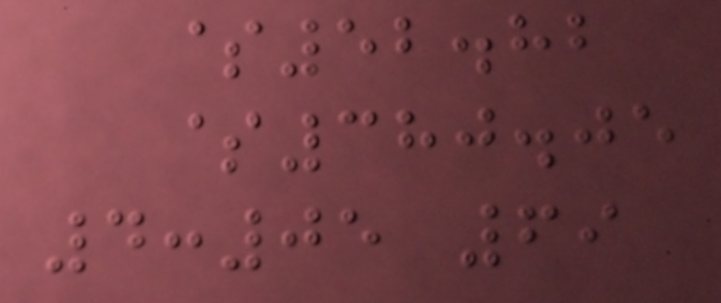$52.82
$380.05
4:05 69
